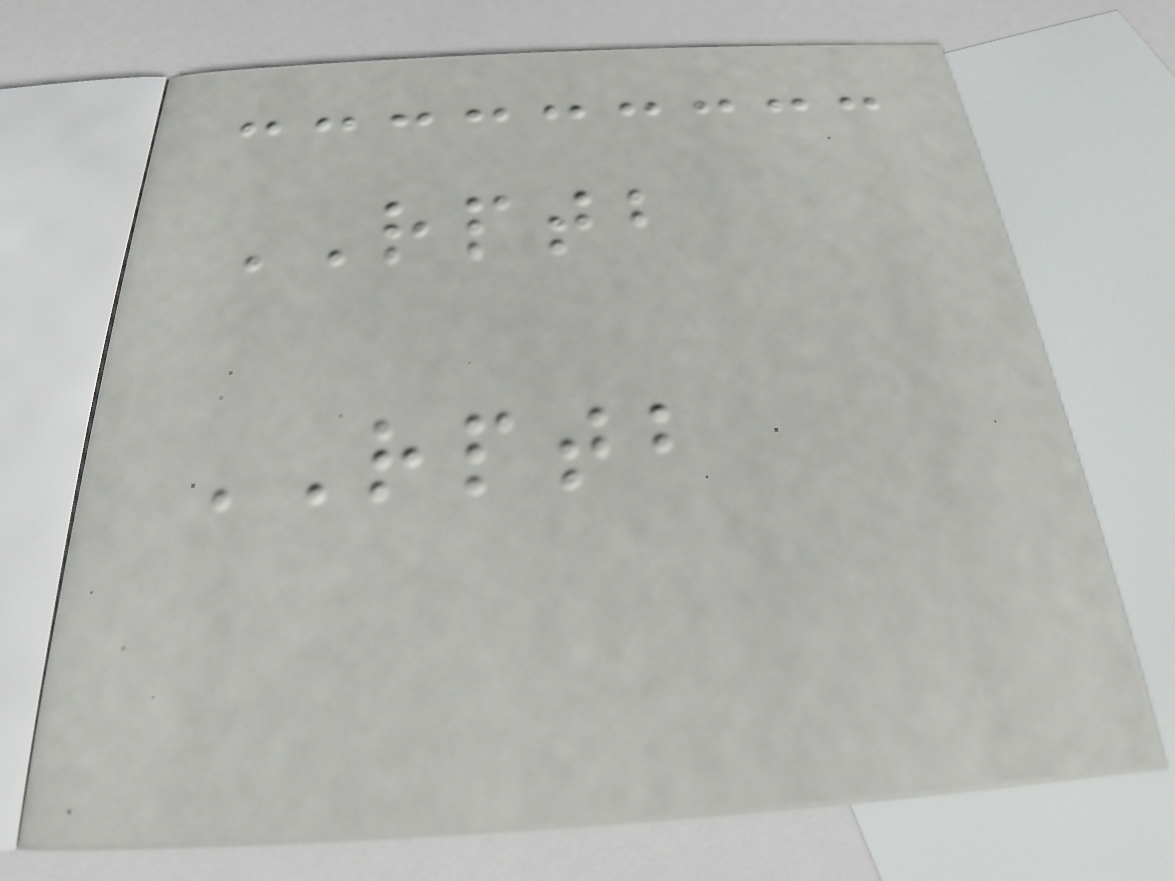RPTB
RPTB
